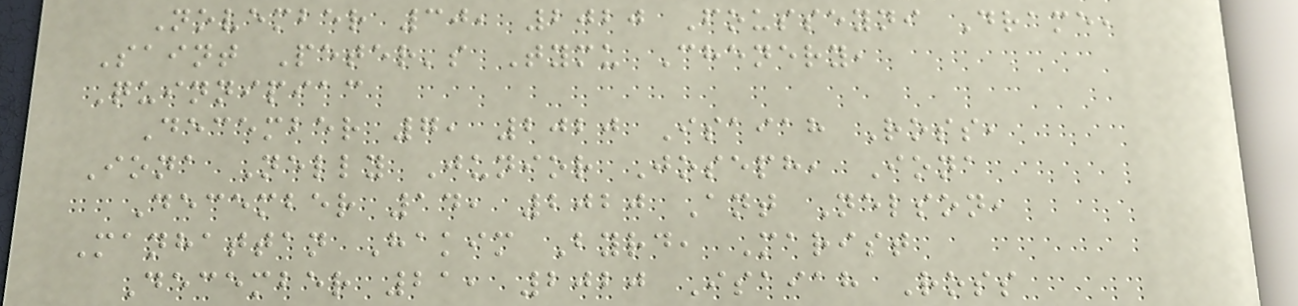November 30, 2020 Fousseyni Drame,
Saint Peter's Tymu Chenery,
Quinnipiac
December 7, 2020 Isaiah Ross,
Iona Nelly Junior Joseph, Iona
December 14, 2020 Ant Nelson,
Manhattan Hakim Byrd, Marist
December 21, 2020 Isaiah Ross
